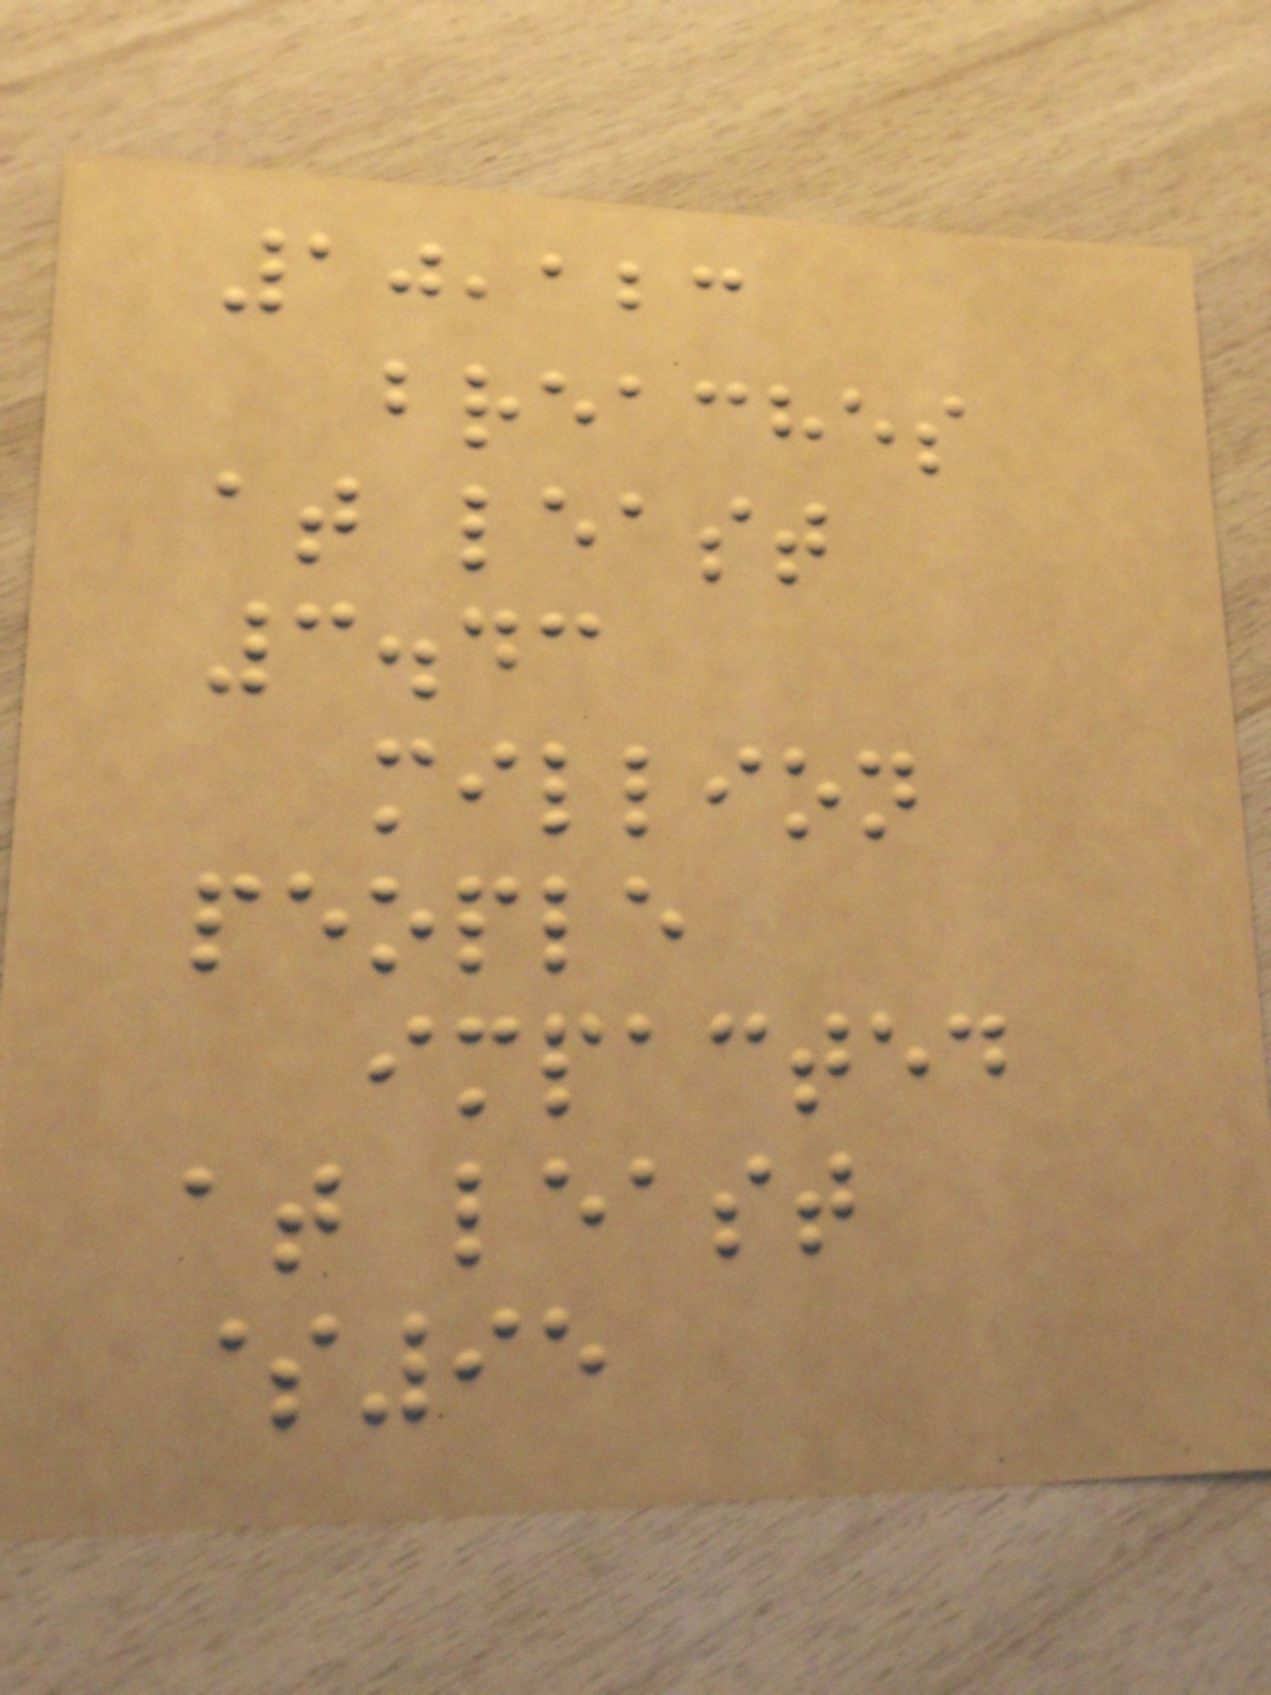10,123
breaches
at least
3.43
million
people
impacted
at least
$95
